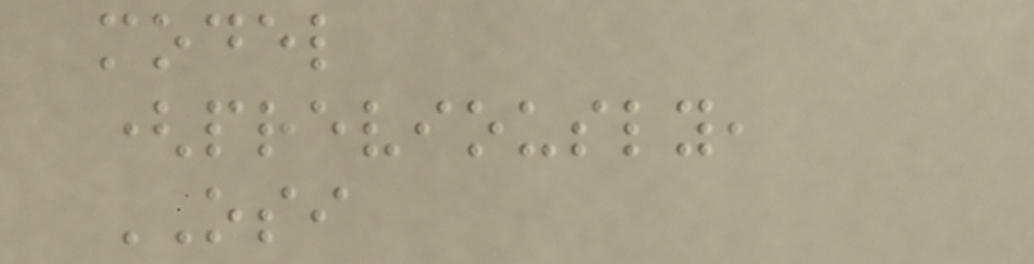model
(previously,
OSI
